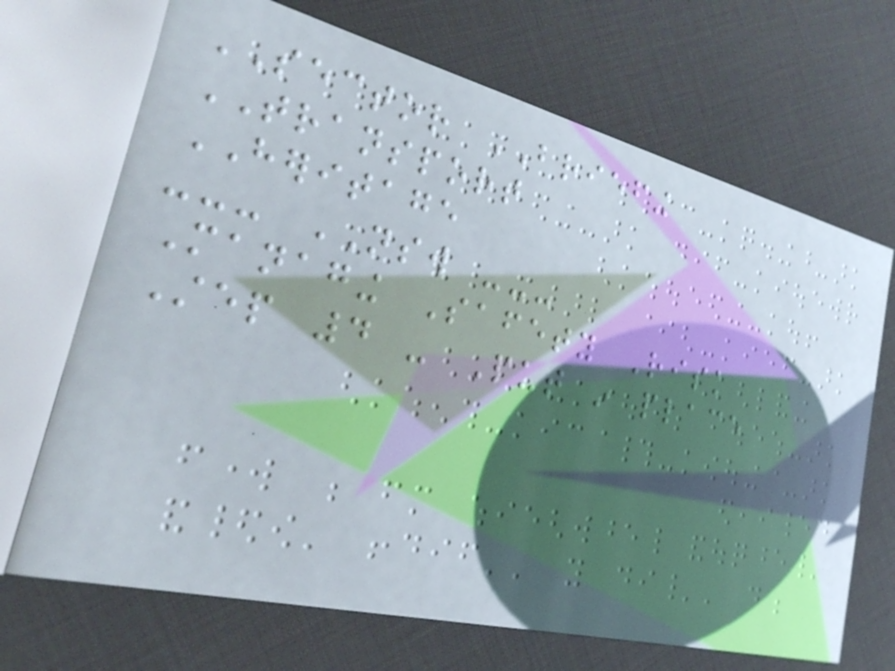SECTOR BRIEFING
TRANSPORT
HERITAGE
--- NSW ---
Managing Safety Risk
Step 4 - Put in place
